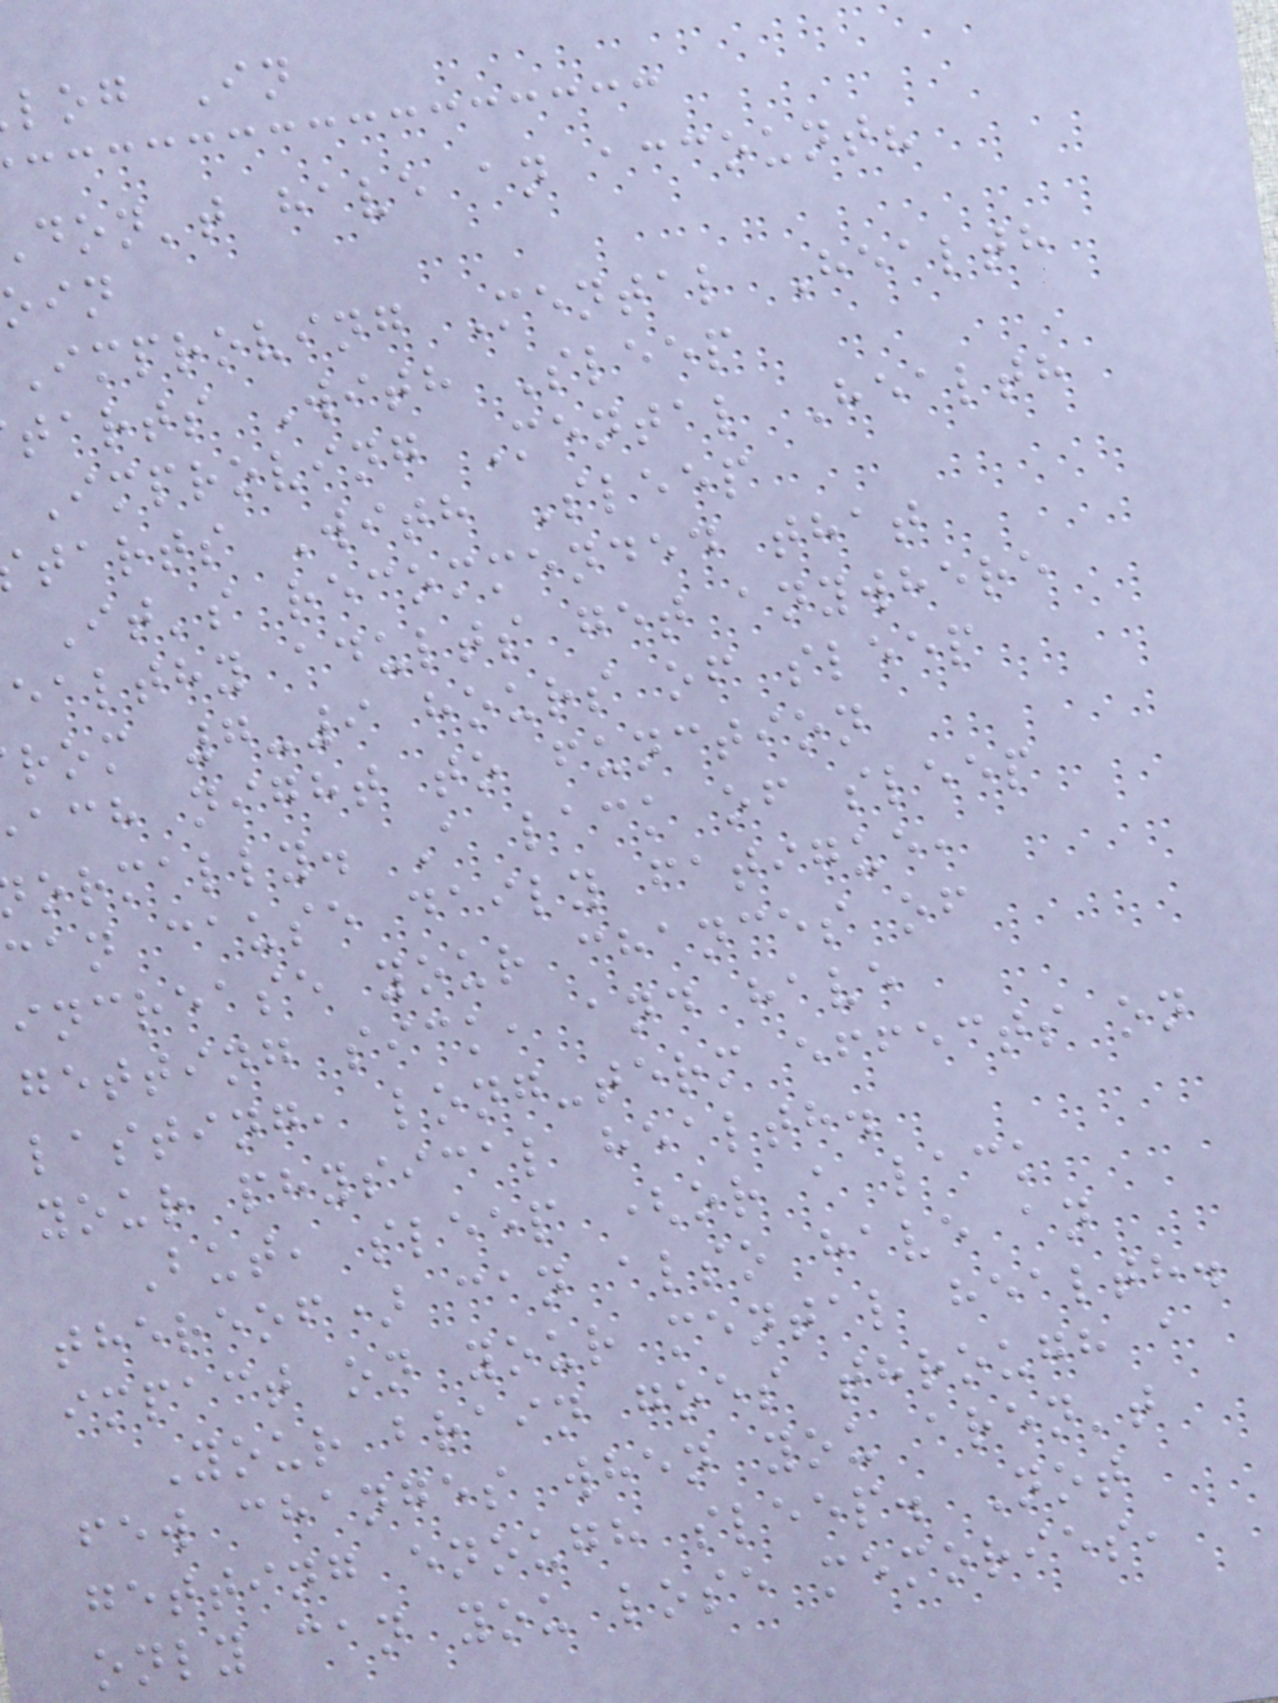log In
don't have an account?
Improving Mental Health
tarts With Sleep
Improving Mental Health
tarts With Sleep
It's recommended that
ealthy adults get anywhere
rom 7-9 hours of sleep
ach night to function
ormally. A lack of sleep
can cause daily fatigue,
increase your chances of
getting sick, and have
lasting, long-term effects on
your physical health.
But, sleep (or a lack
thereof) can also have an
impact on your mental health.
Your brain goes through a
few changes when you aren't
getting enough sleep. Not
only can you lose memories,
